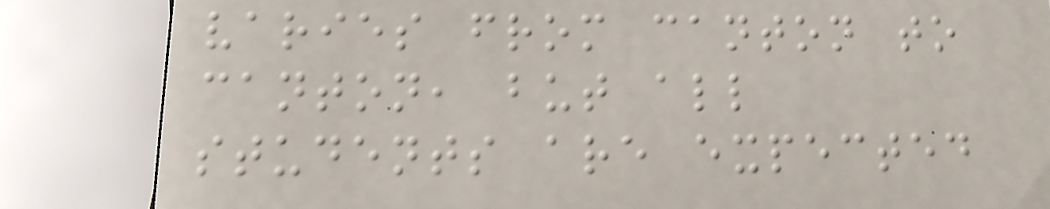varies from canton to
canton, but all
students are expected
